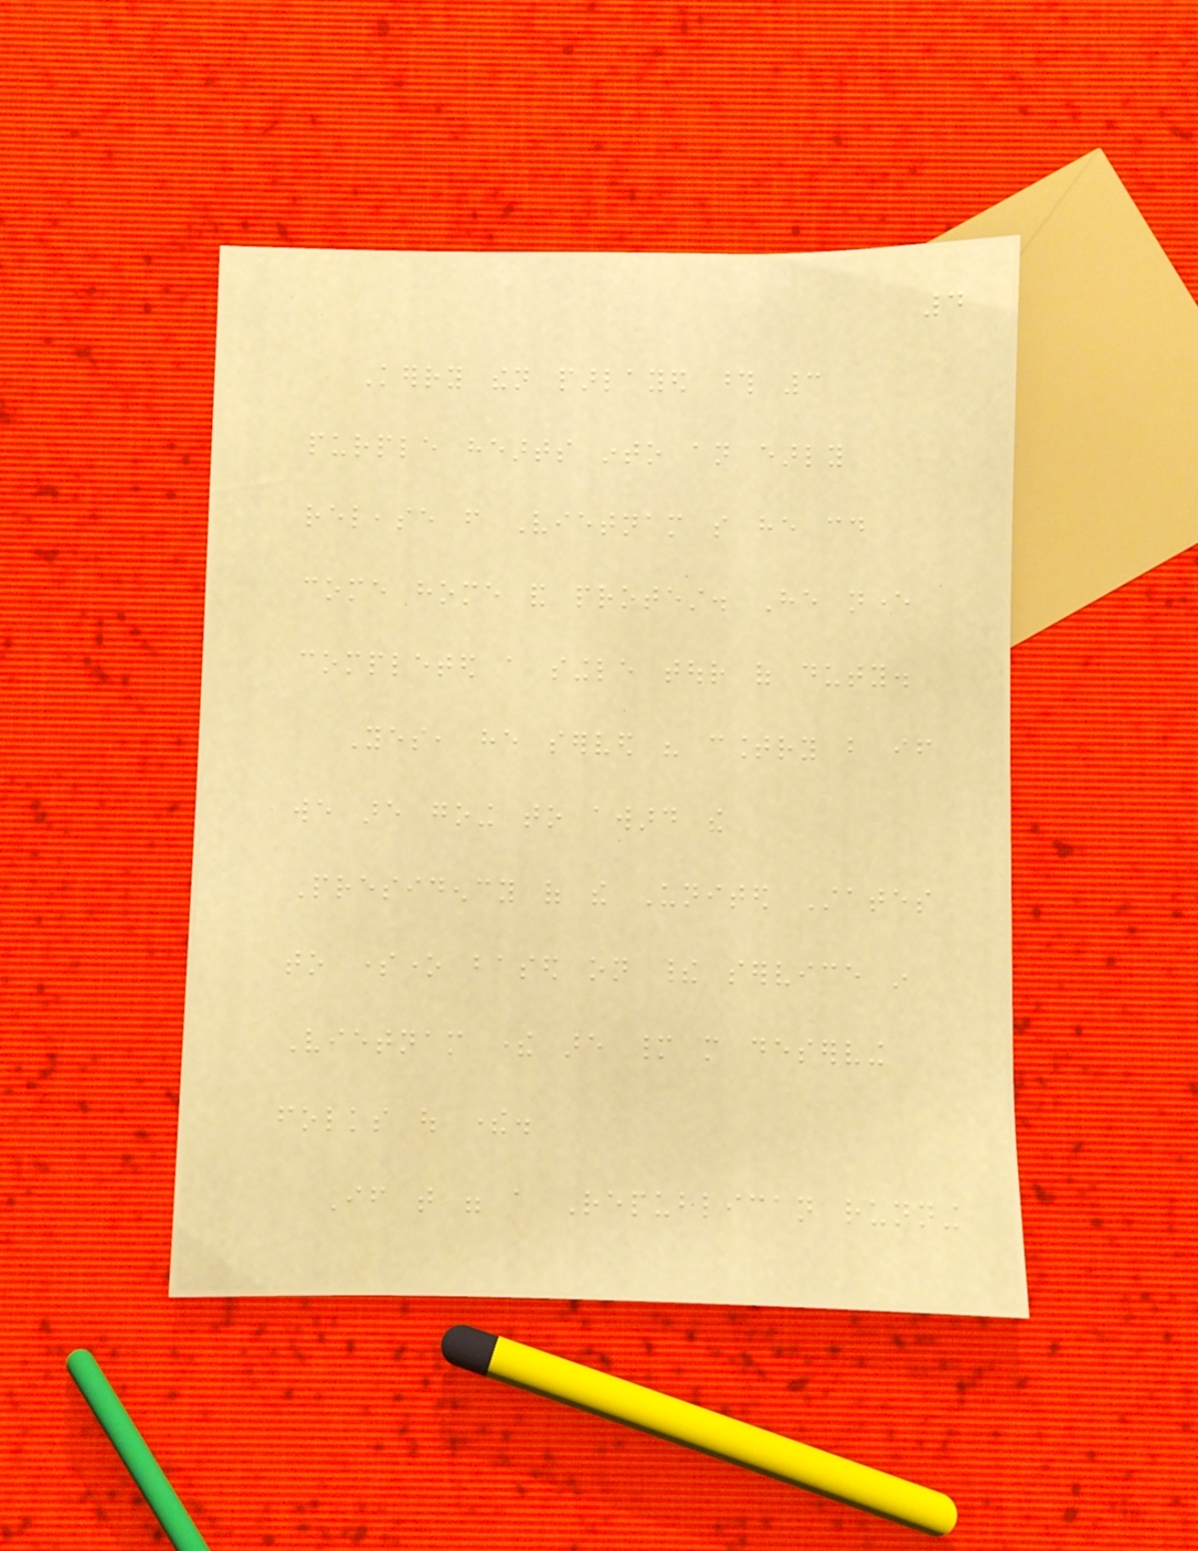4
Kerry then parlayed those 3
purple hearts into an early
release from Vietnam so he could
come home and protest. He never
completed a single tour of duty.
Yes, he served his country but if
we are going to award the
Presidency of the United States
to someone based on their service in
Vietnam there are many more deserving
folks out there.
If that were a Republican running
